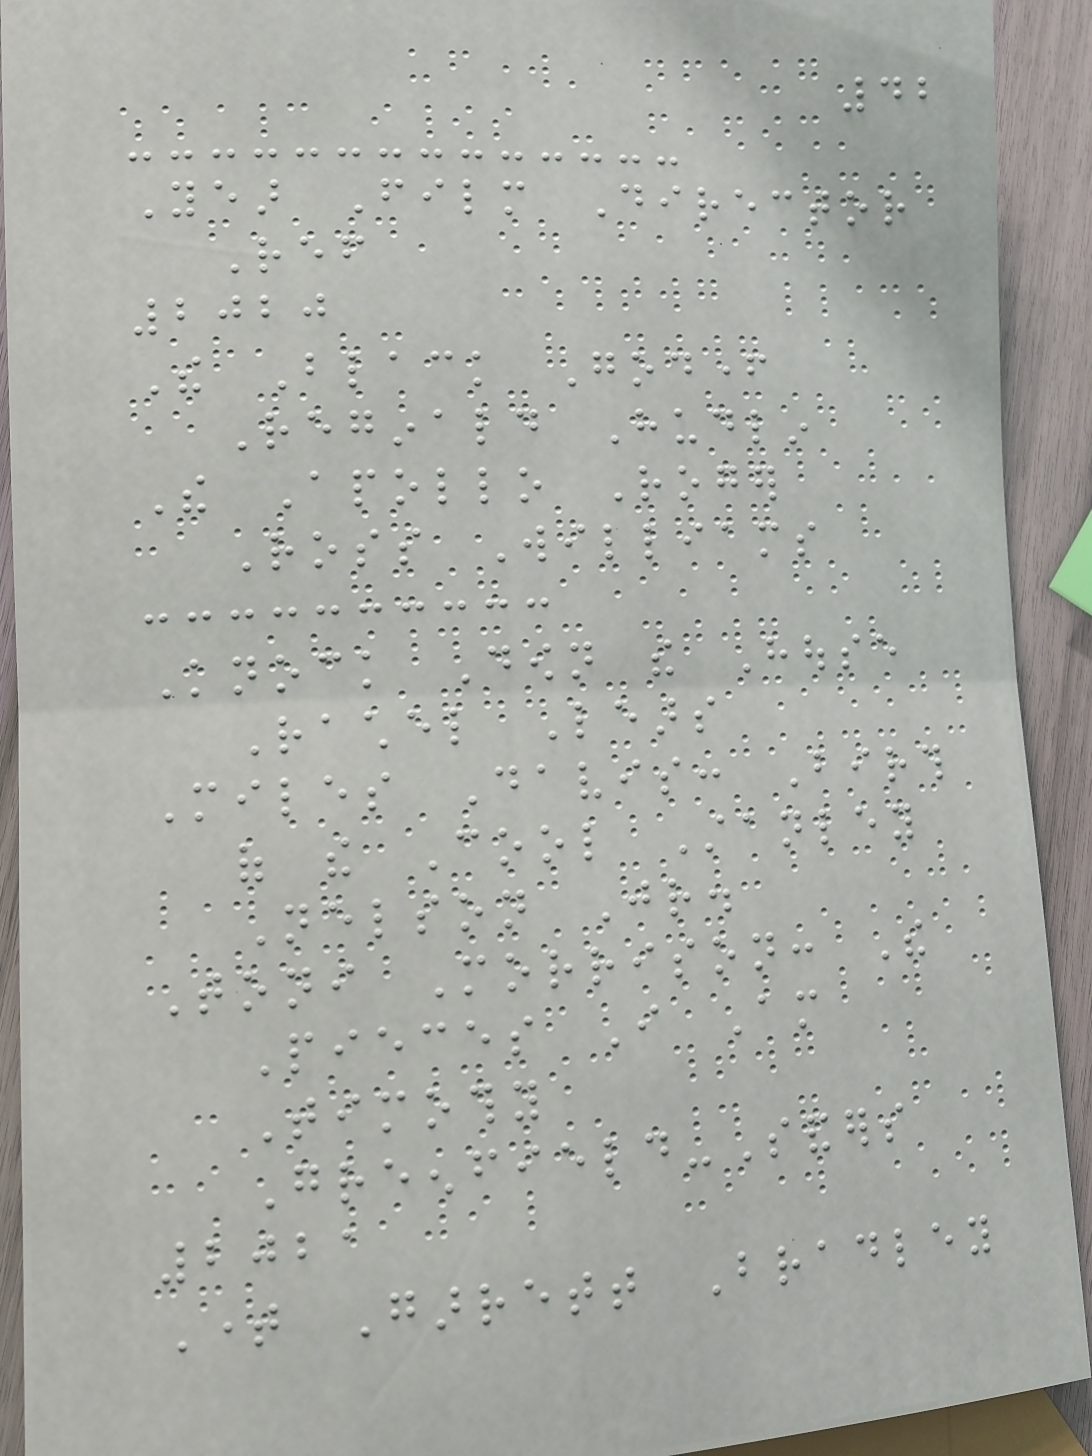42
Year Film Director
Ref
2020
The Black Godfather
Reginald Hudlin
The Apollo Roger
Ross Williams
Knock Down the House
Rachel Lears
Miles Davis: Birth
of the Cool Stanley
Nelson Jr.
Toni Morrison: The
Pieces I Am
Timothy
Greenfield-Sanders
2021
Time Garrett Bradley
